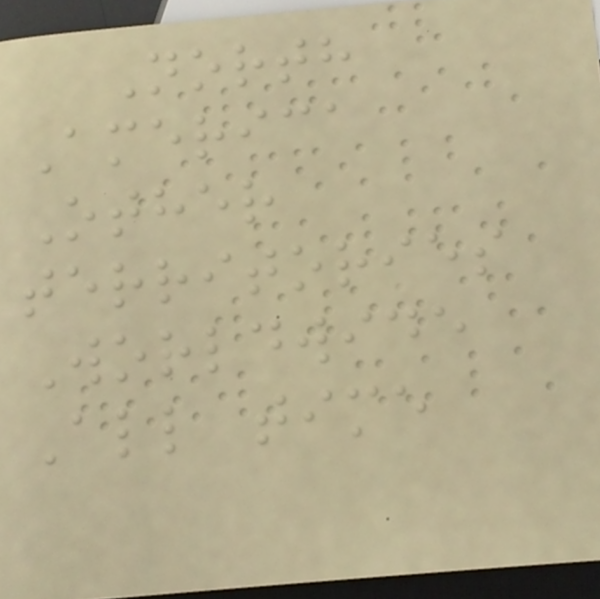North
America
Other
territories
Worldwide
All time
